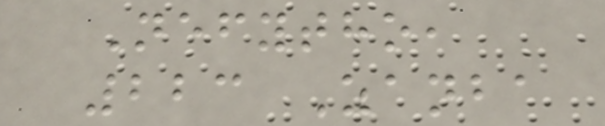Nefytho,
223 Zanba
